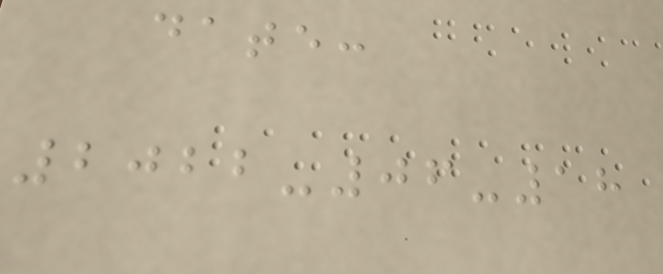date:
2022-06-18
